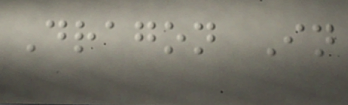Dragon In
